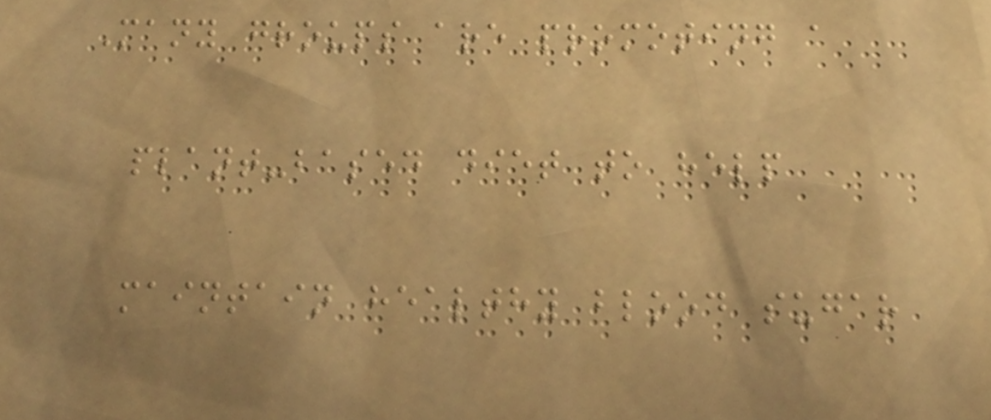Many groups are promoting a
plant-based diet to help
maintain healthy blood sugar
